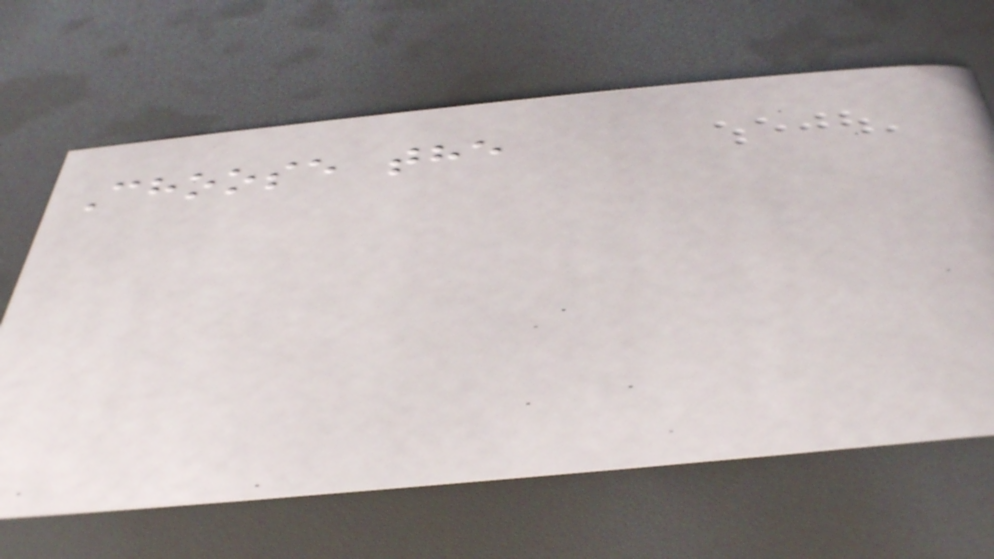Choose the
